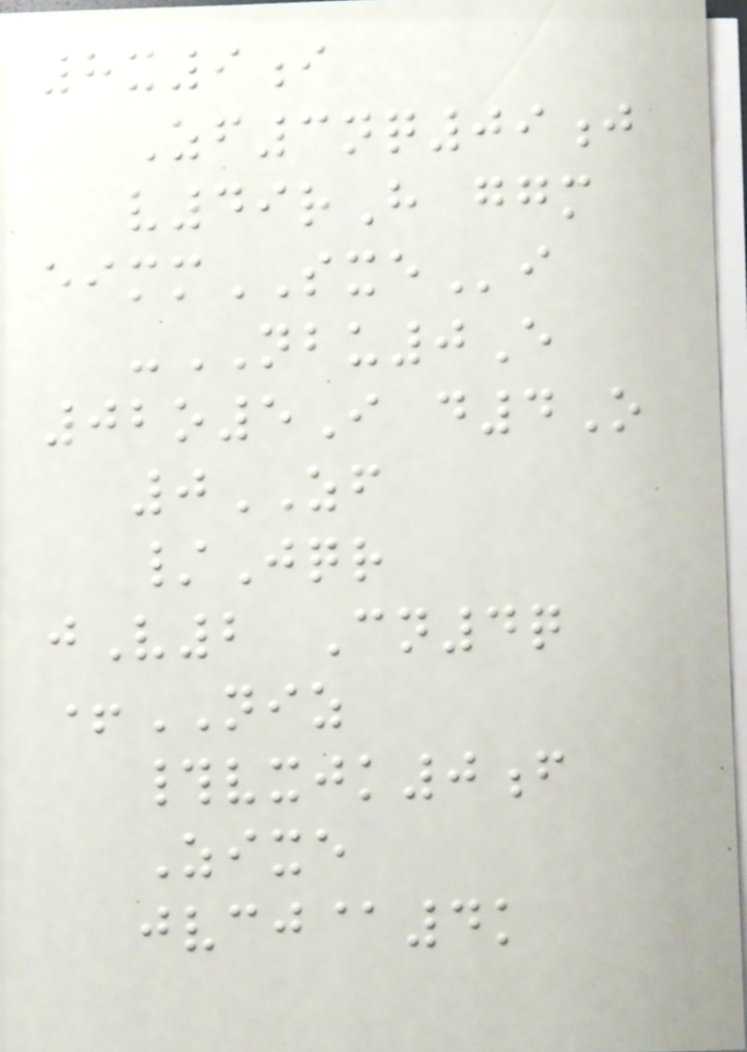8x9i
Zf3nq09j
v49rH ggm
eimmSXEi
-NBU0E
02o5I d4O
0ZF
/Jqr
jV2 Cn4q
+NIZ
#vxjk0f
Zixe
jvcj@4k
